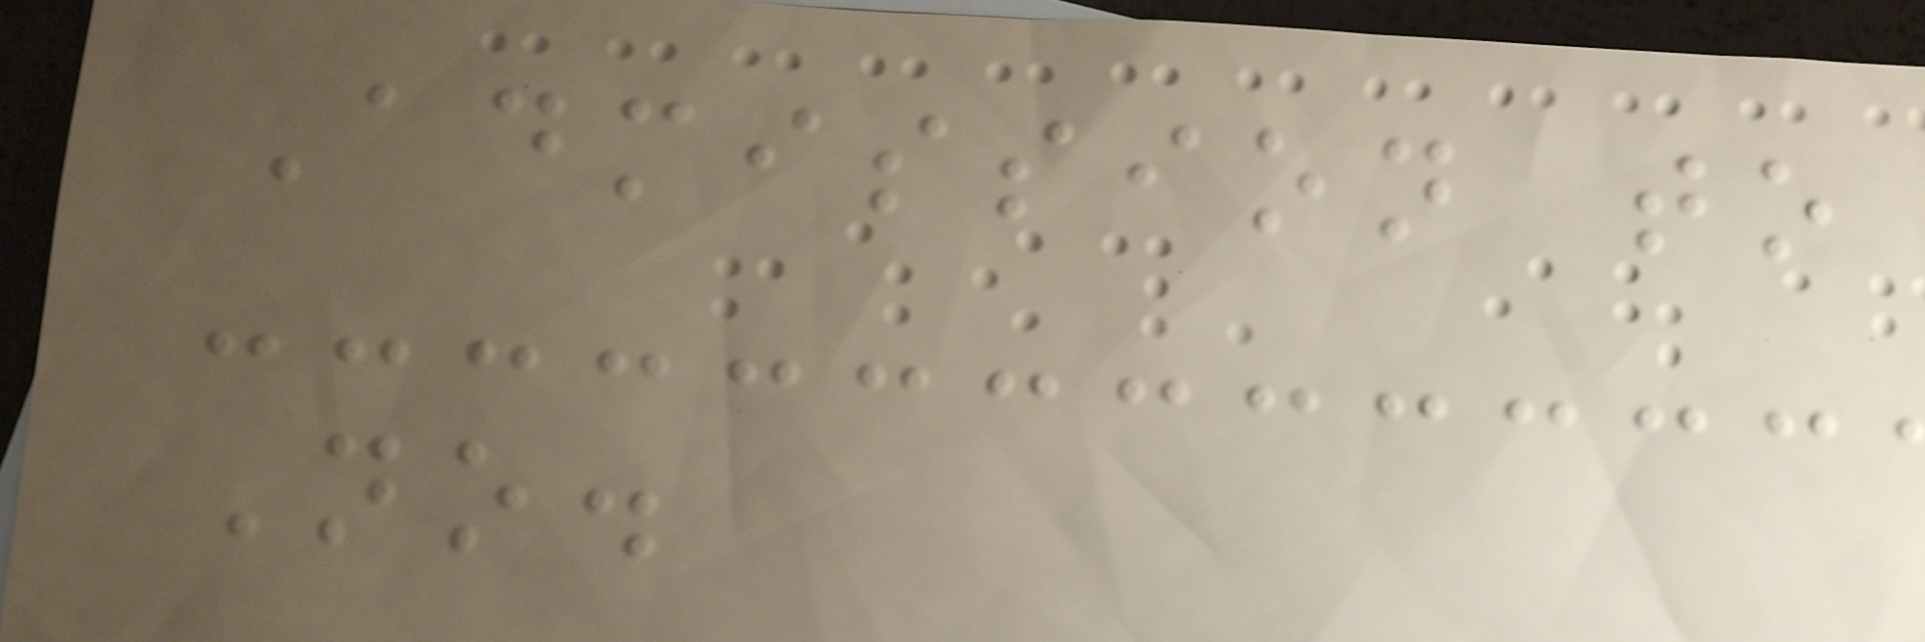Admission to
No.
